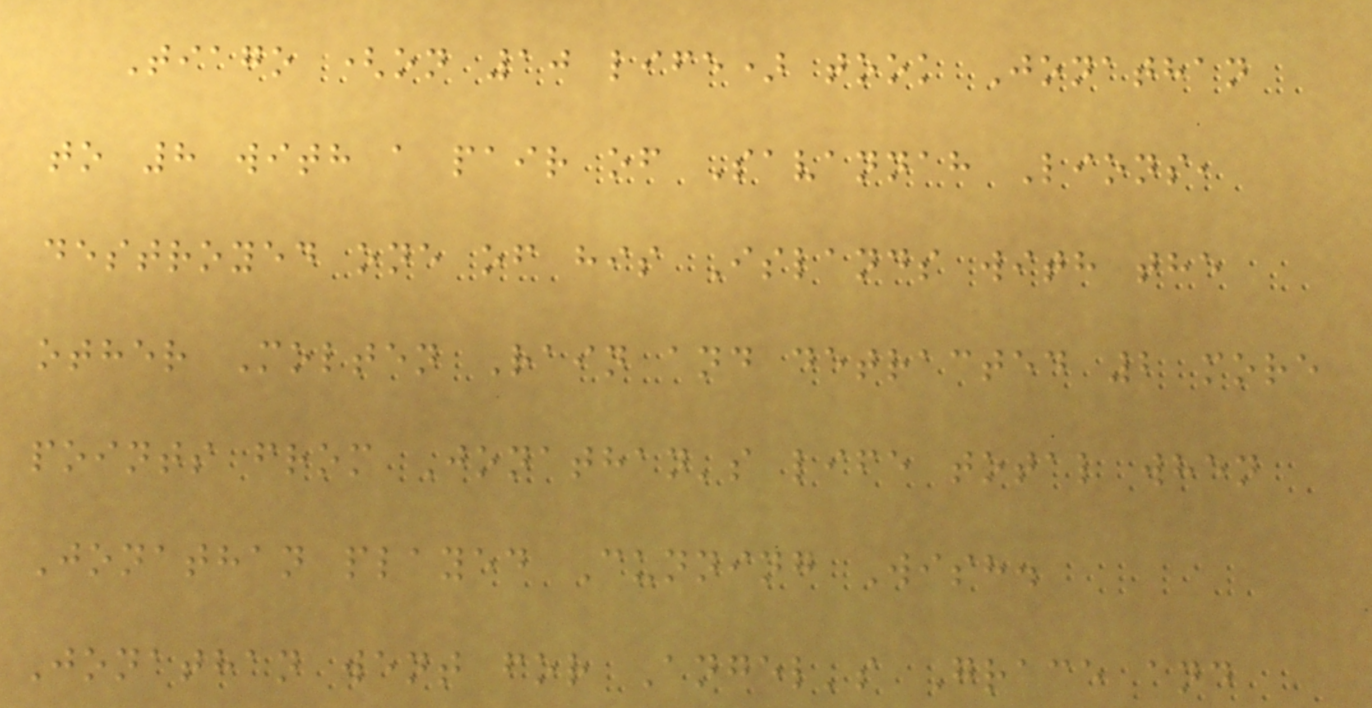Tiago (on 10 life) took Jonathan
to 8 with a pair of Savannah Lions,
destroyed one of his Islands with the
other Molten Rain and detracted 2 more
points from Jonathan's life total when
Jonathan played Cunning Wish.
Jonathan went for Angel's Grace and
